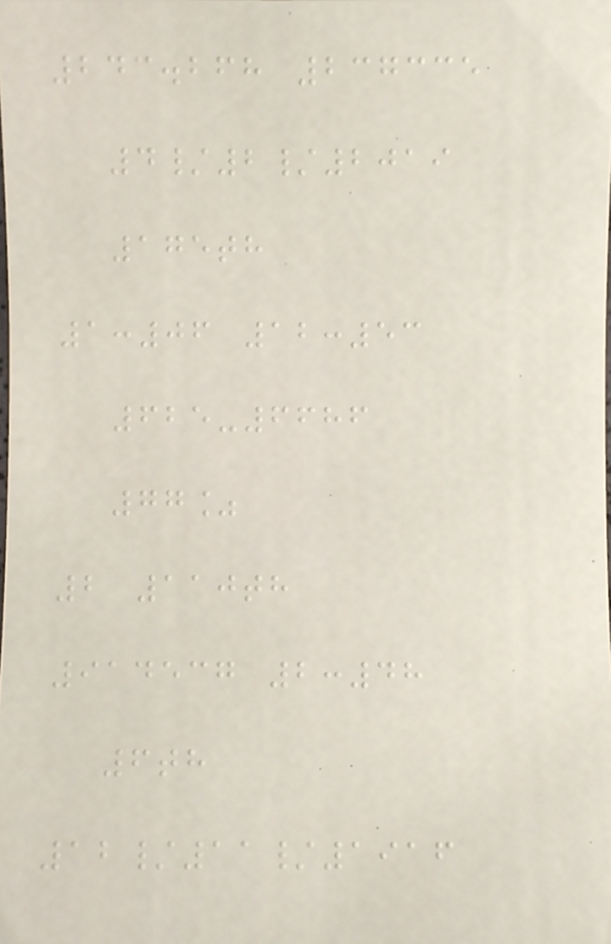243.268 237335
4/2/2019
175th
1:06 12:53
625-6686
77%
2 110th
914537 2:48
6th
12/11/1916
